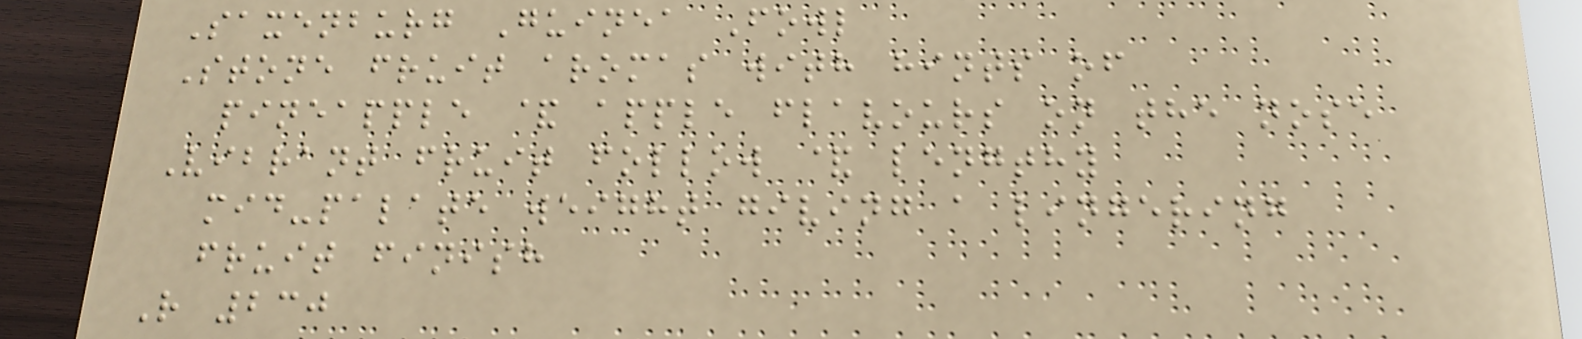Saxenburg Guinea Fowl
Stone fruit aromas with hints of
pineapple & apple flavours on the nose
Vibrant fruit follow & lengthy
mid-palate weight giving a lingering
fruit finish
R 230
